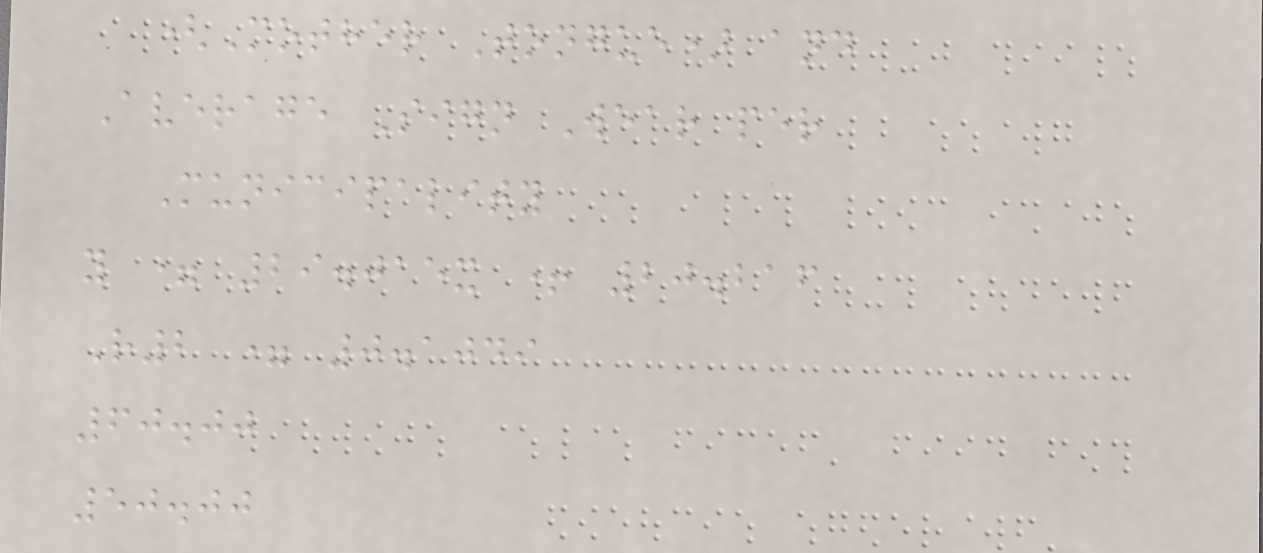(Mother Tongue) and
Average Sign Wear per
Municipality
y = 29.015x + 20.216
R2 = 0.1049
60.00
50.00
